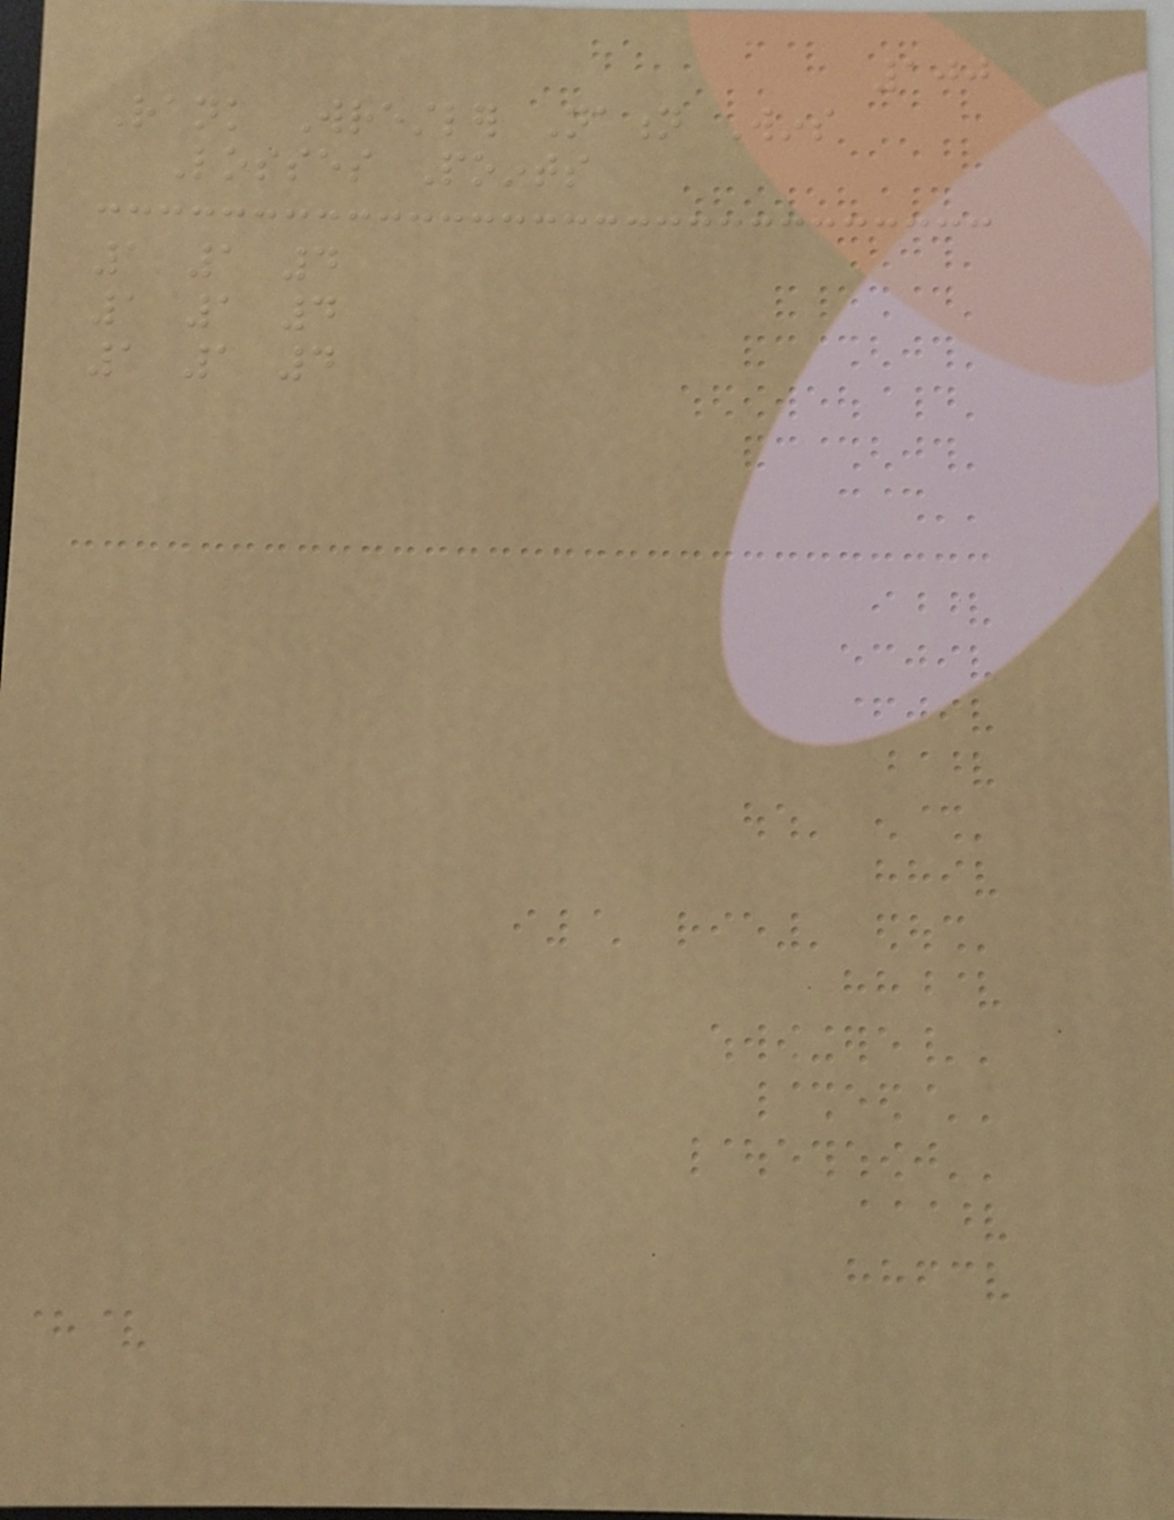100
Rank Wrestler Nation Wins
Losses Points
1 1 4
1 1 4
1 1 4
